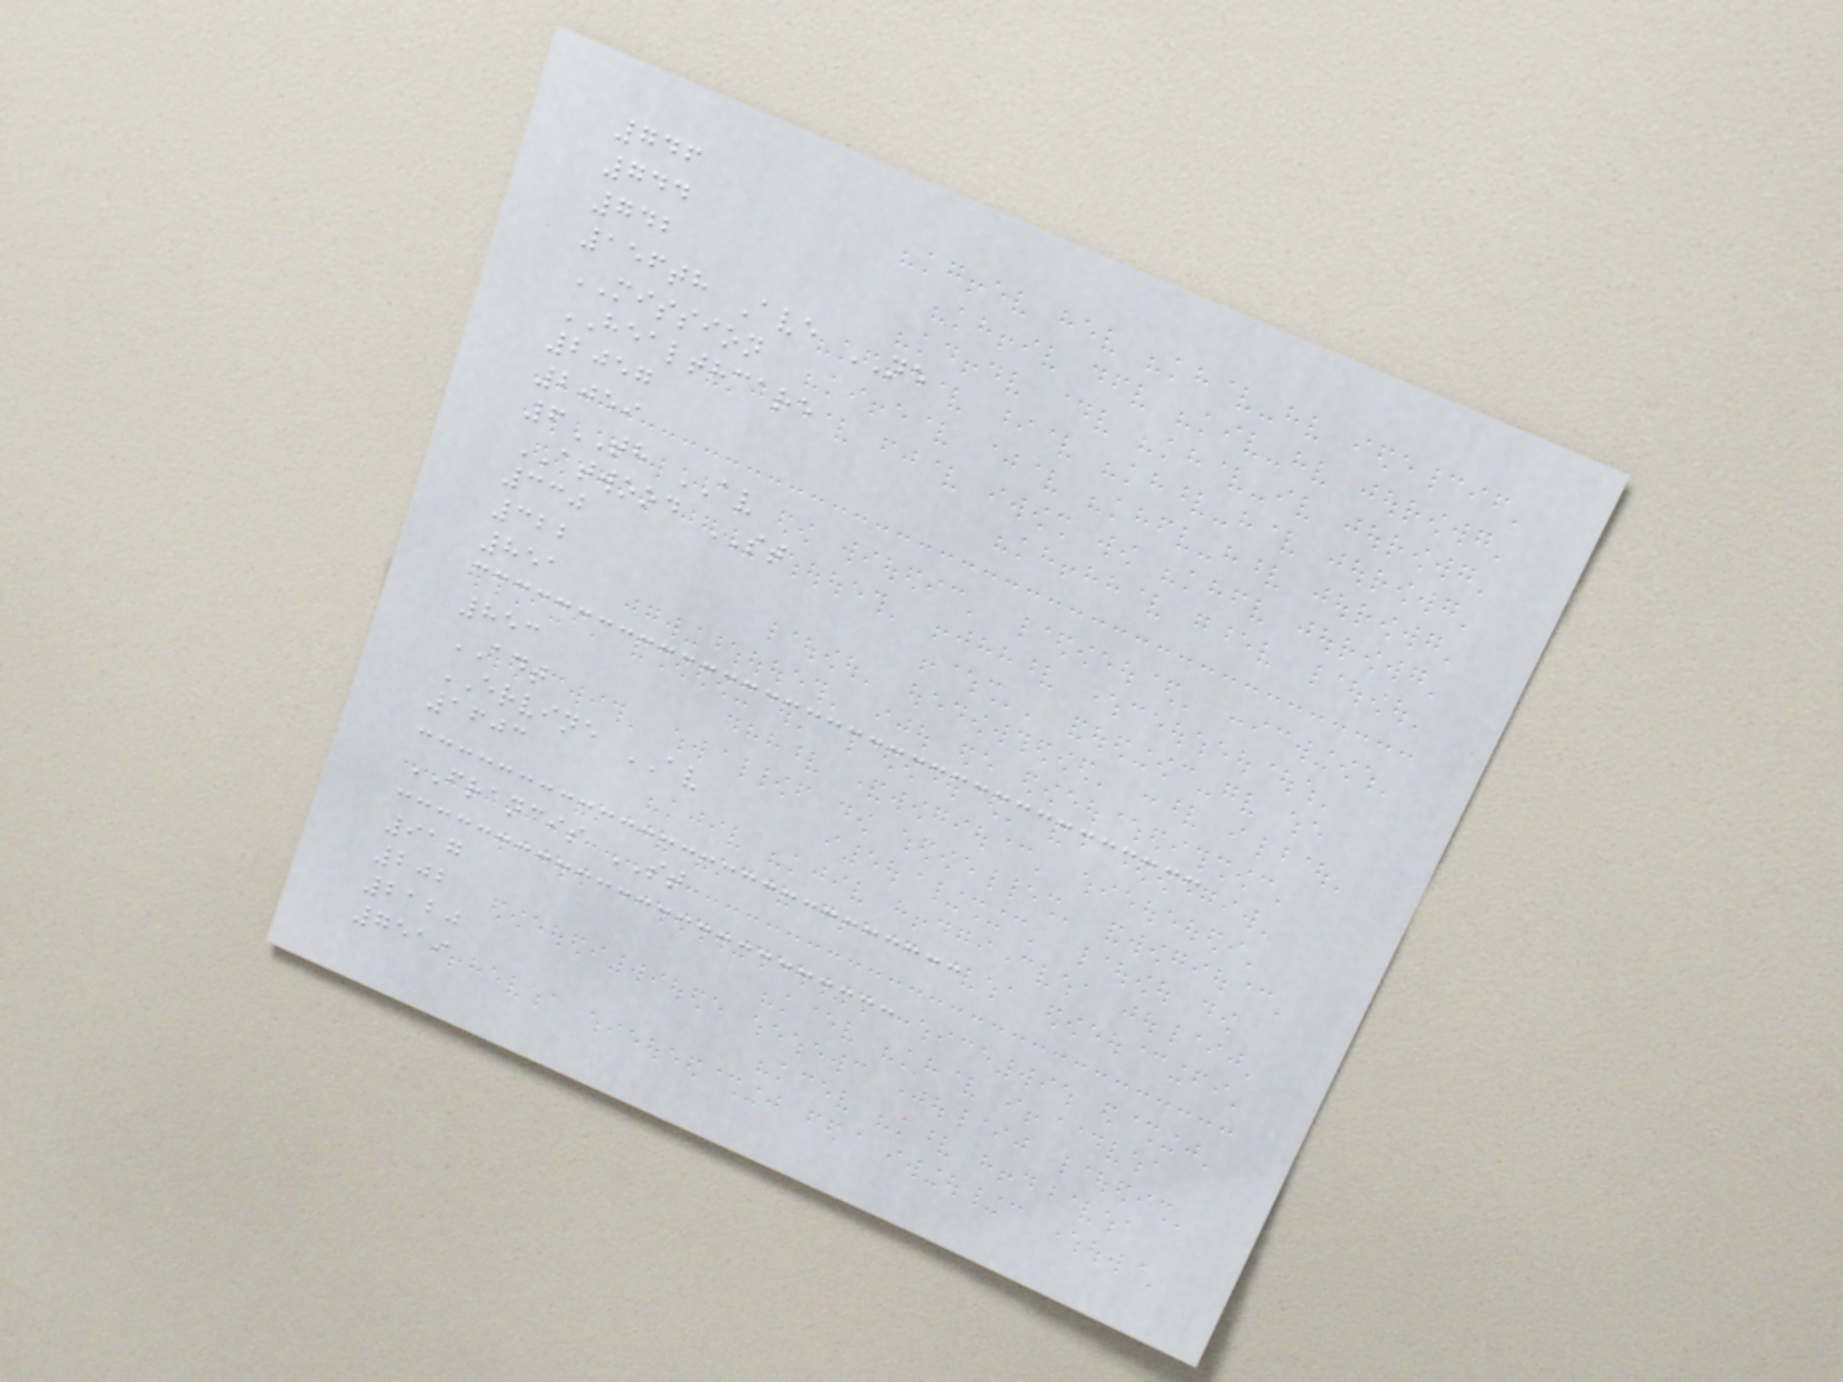746
744
742
156th Ave NE
MISSION
HEALTHCARE
2057
2059
6TH AV
ATWOOD ST
330
322
851
853
ADT
ERVINE AV
1603
FRANCIS ST
917
202
2120
7519
